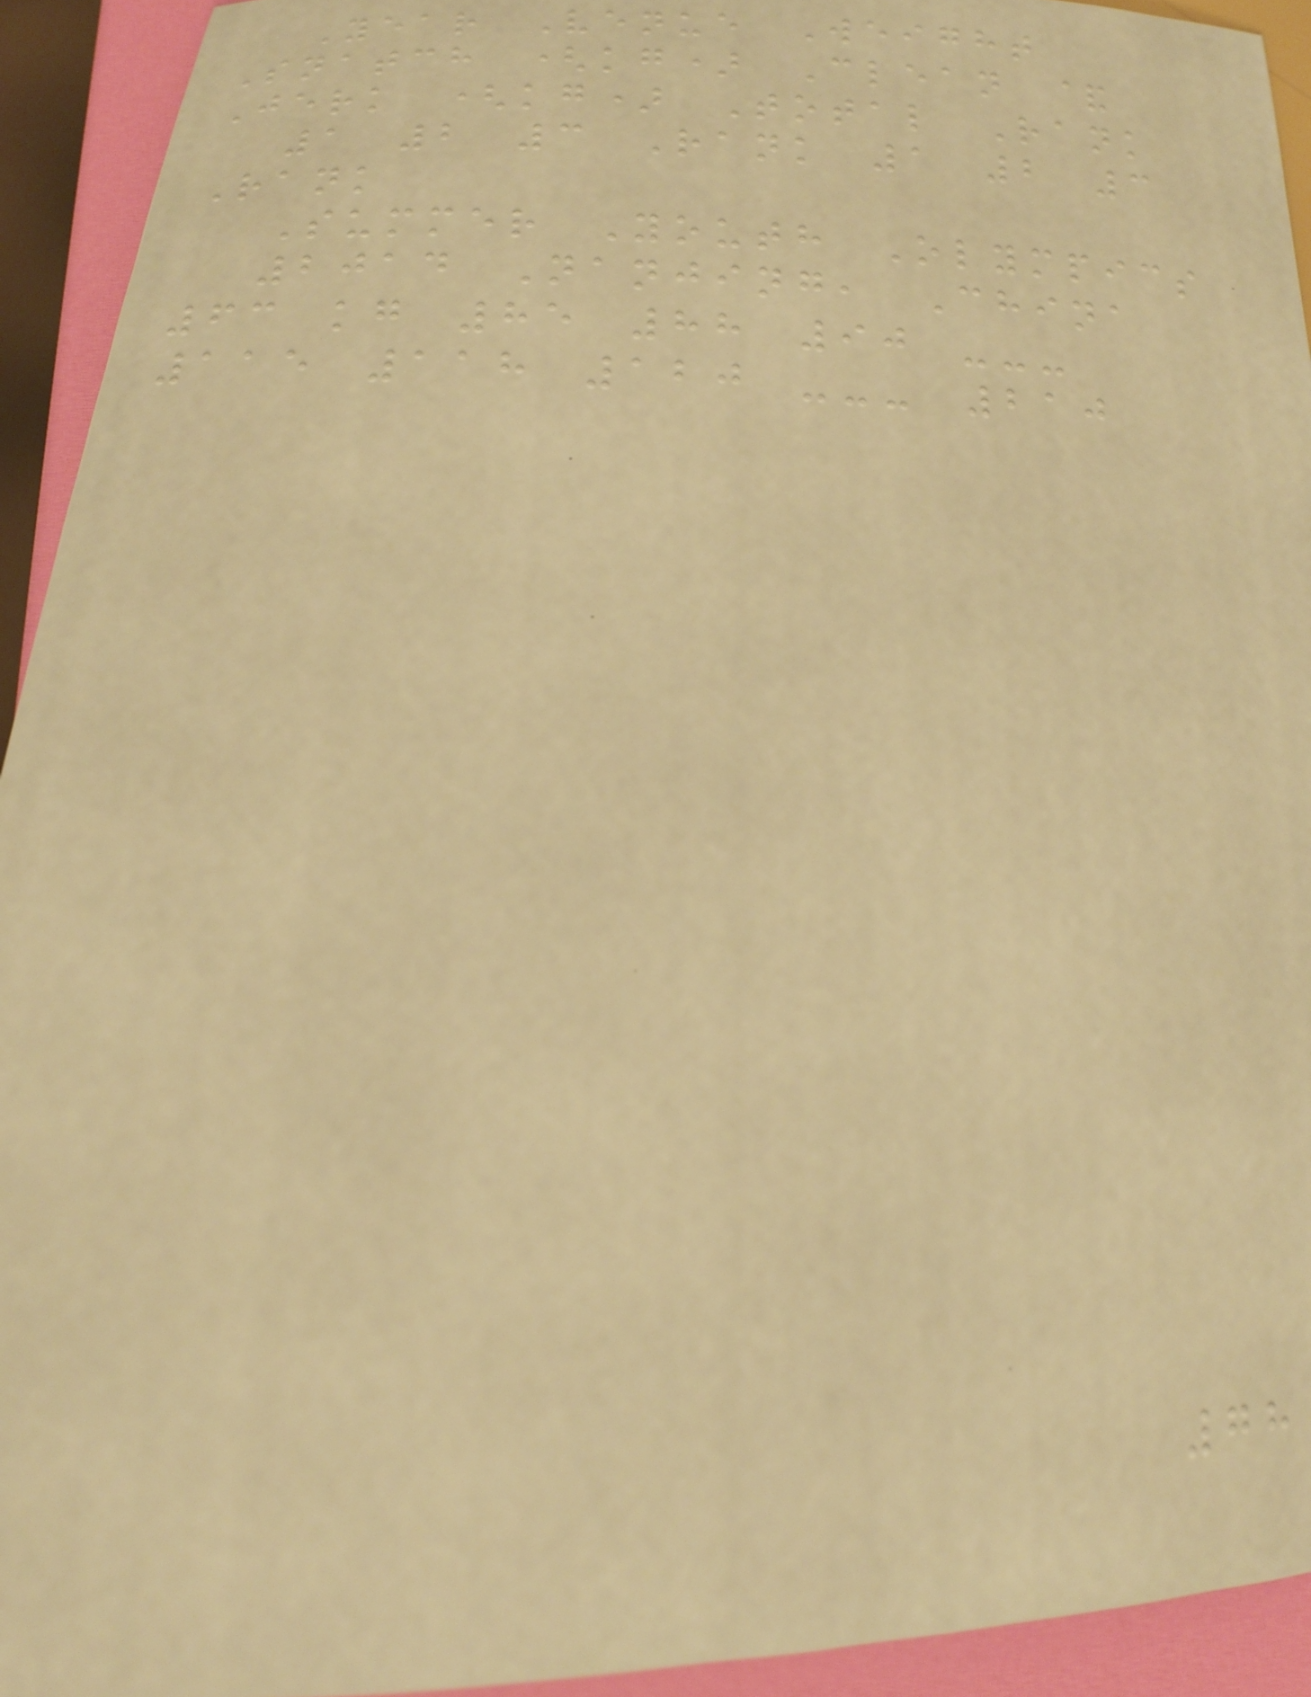Year Venue Weight
Snatch (kg) Clean &
Jerk (kg) Total Rank
1 2 3 Rank 1 2 3
Rank
Summer Youth Olympics
2014 Nanjing, China
63 kg 85 88 90 ---
115 118 120 --- 210
78
